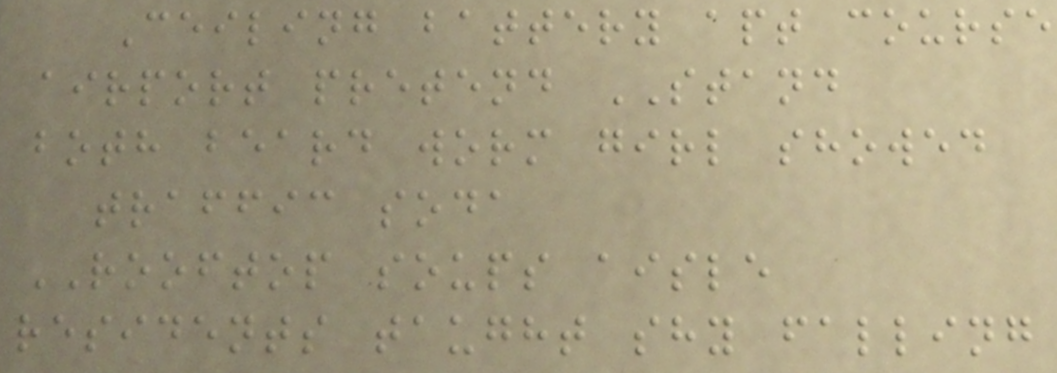Ceiling battery apt course
airport pretend STAND
both beard worm girl showed
traffic soda
ROOFTOP soups aisle
residents taught shy falling
